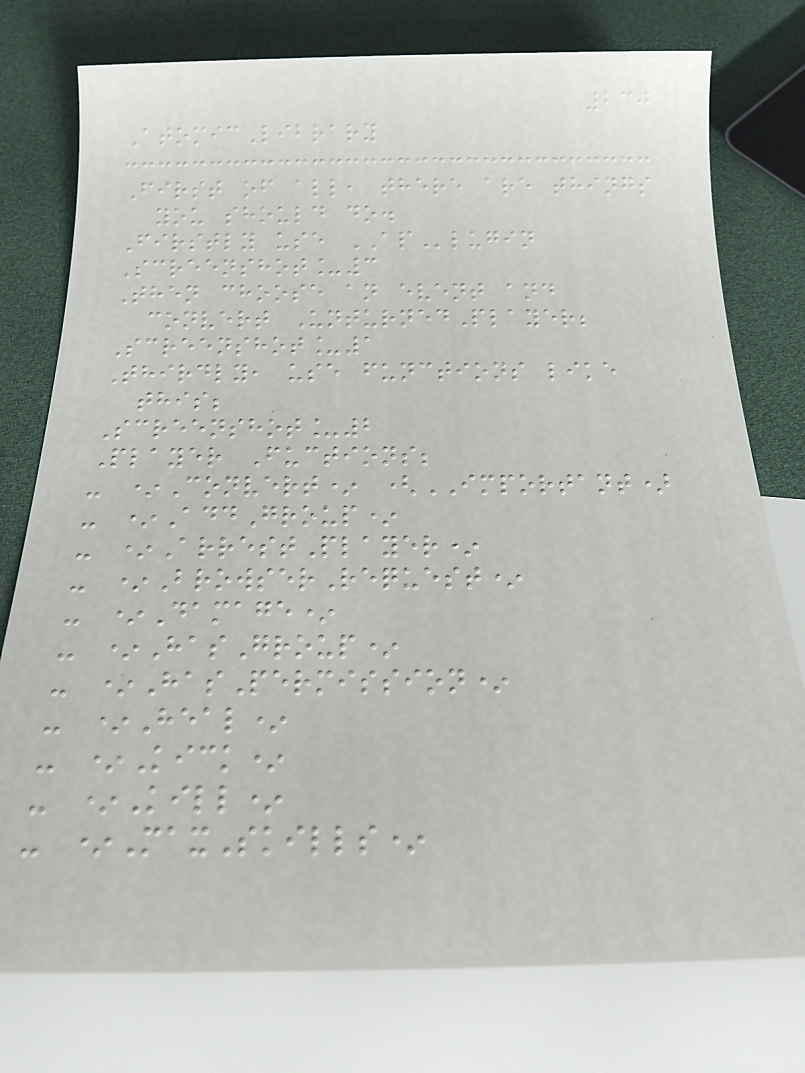230
AtomicLibrary
First of all, there are things
you should do.
Firstly use APlugin
Screenshot_3
Then choose an event and
convert UnturnedPlayer;
Screenshot_1
Thirdly, use functions like
this;
Screenshot_2
Player Fuctions;
- *Convert* (IMPORTANT)
- *AddGroup*
- *ArrestPlayer*
- *BrowserRequest*
- *Damage*
- *HasGroup*
- *HasPermission*
- *Heal*
- *Kick*
- *Kill*
- *MaxSkills*
